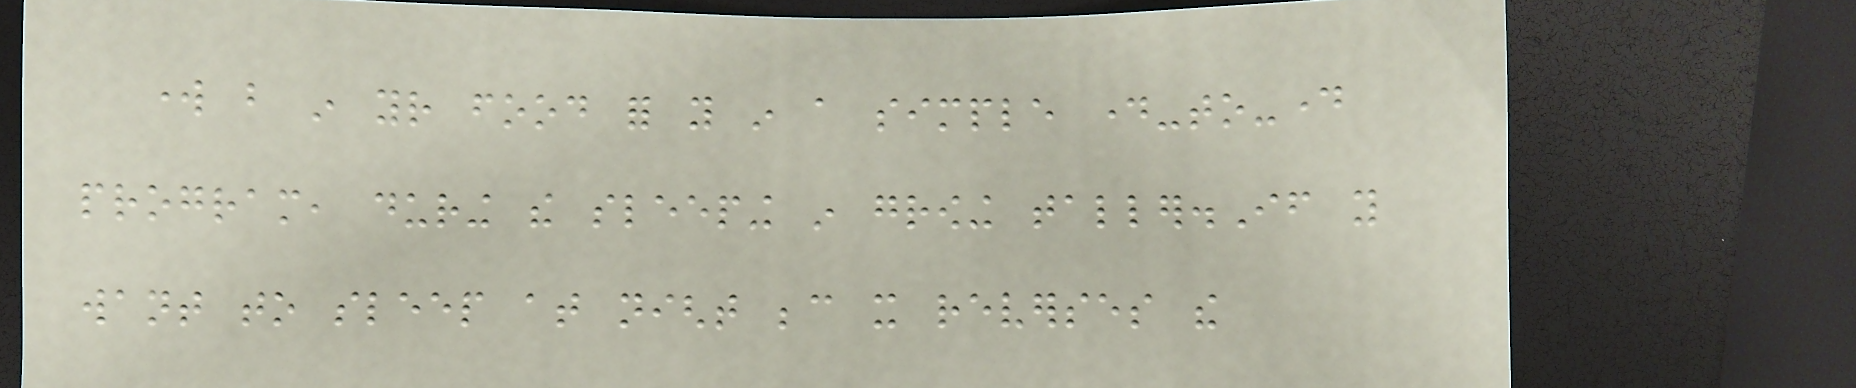work but in your food for you in a simple day-to-day
program, during the sleeping in growing taller.If you
want to sleep at night because it reverses the
